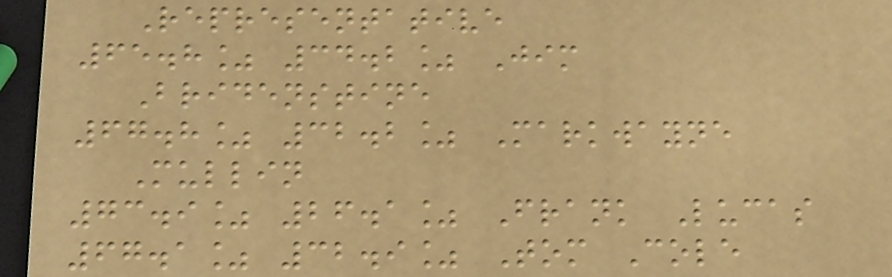Representative
65.8% 34.2% Jim
Bridenstine
67.8% 32.2% Markwayne
Mullin
73.9% 26.1% Frank Lucas
67.1% 32.9% Tom Cole
